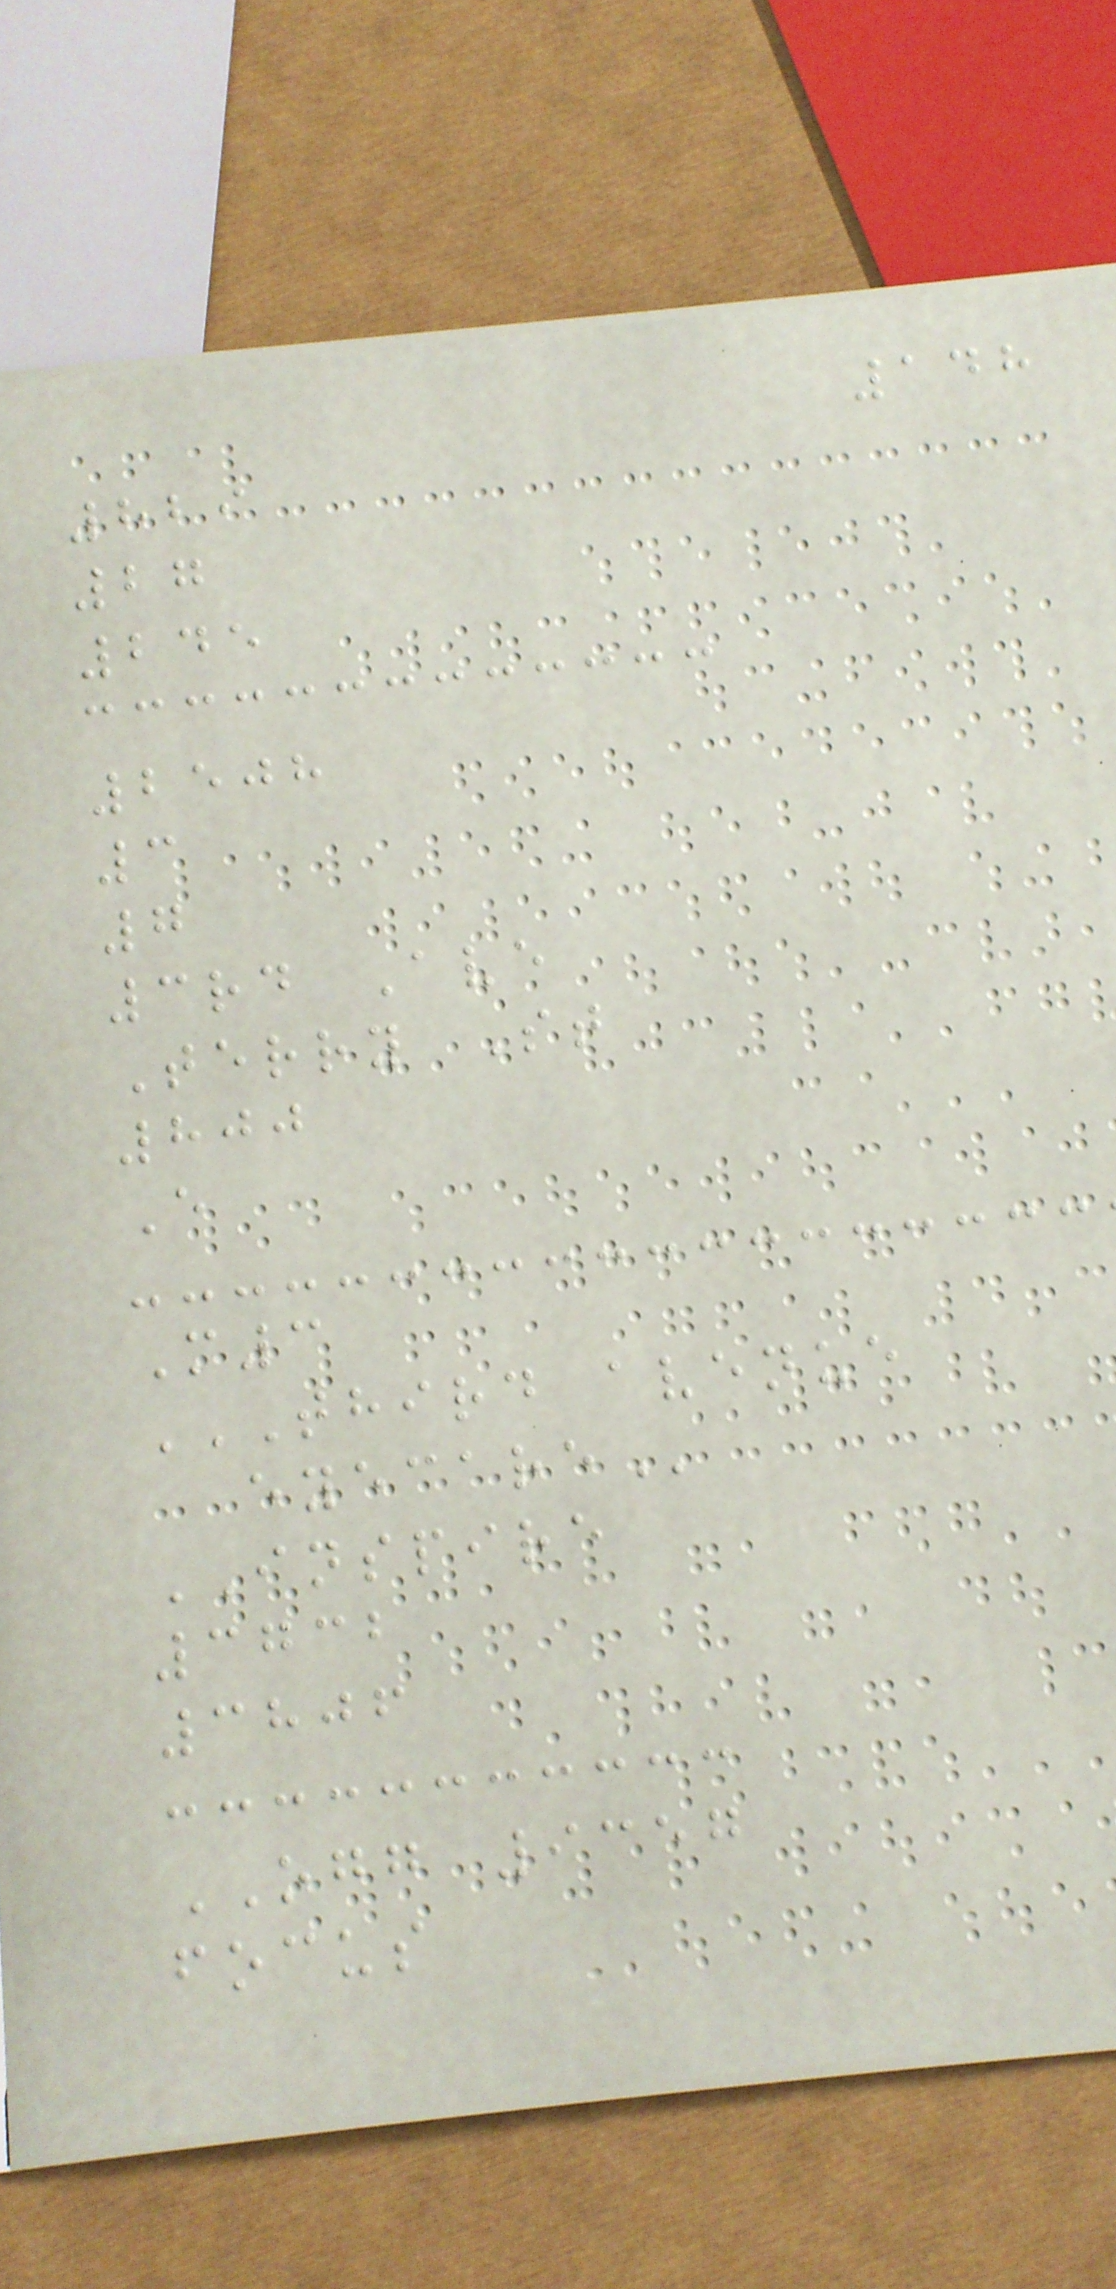148
829
27
245
2508
3
7
3rd Ave
Terry St
800
E
M3
THIRD AVENUE
EYECARE
INSPIRE
3732
3806
OGG 9357
focus
